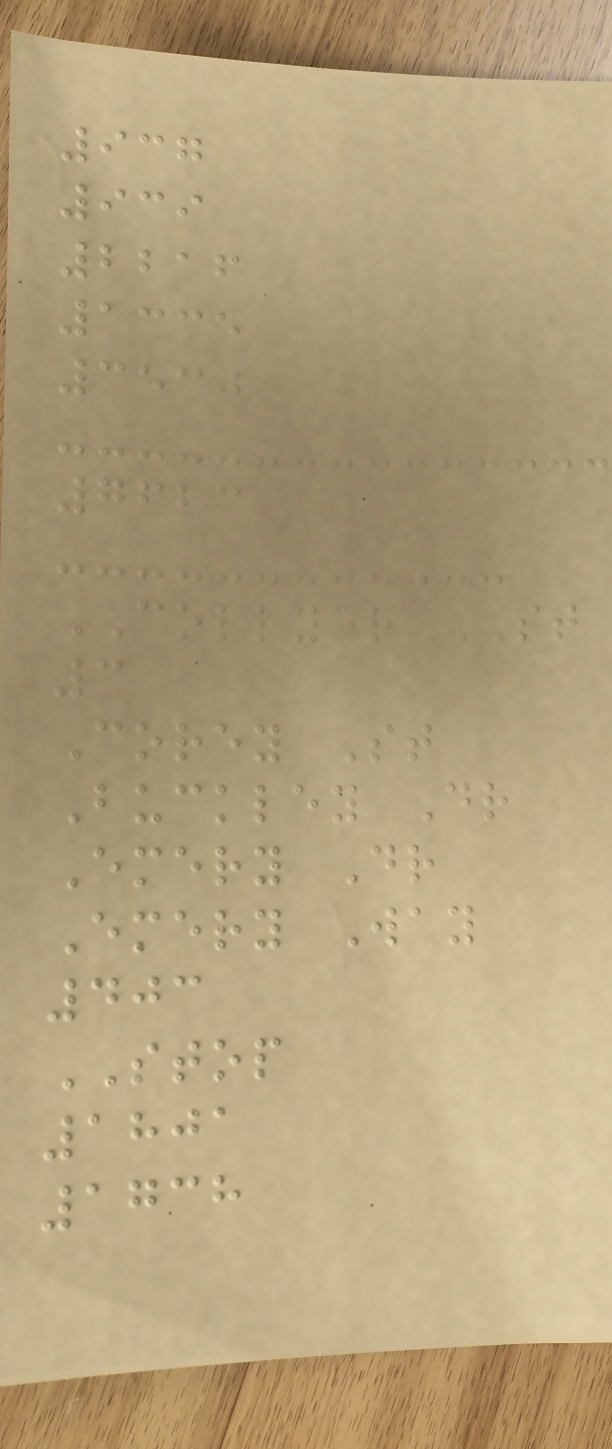937
939
2216
1335
3530
7623
COLLYER ST
3
Corey St
Buckley Dr
Emery Dr
Emery Way
403
STOP
1801
1738
